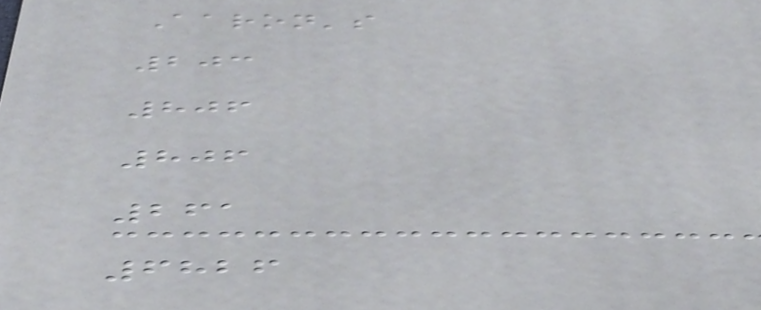Aaron's
203
806
806
261
6826
